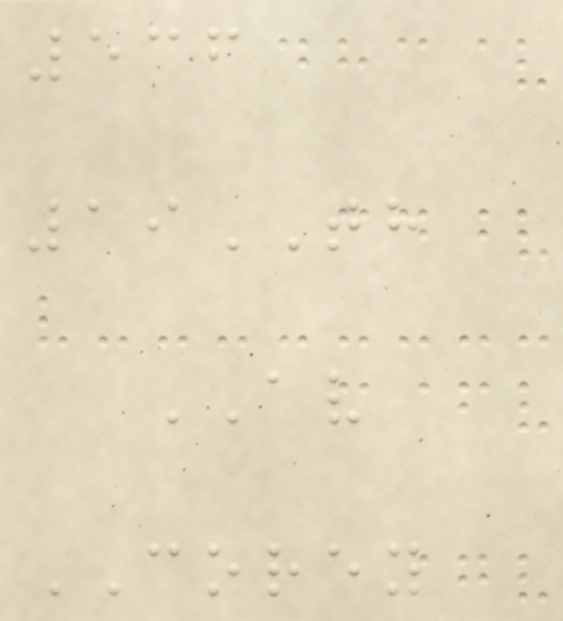536
19TH
AV
COREY
